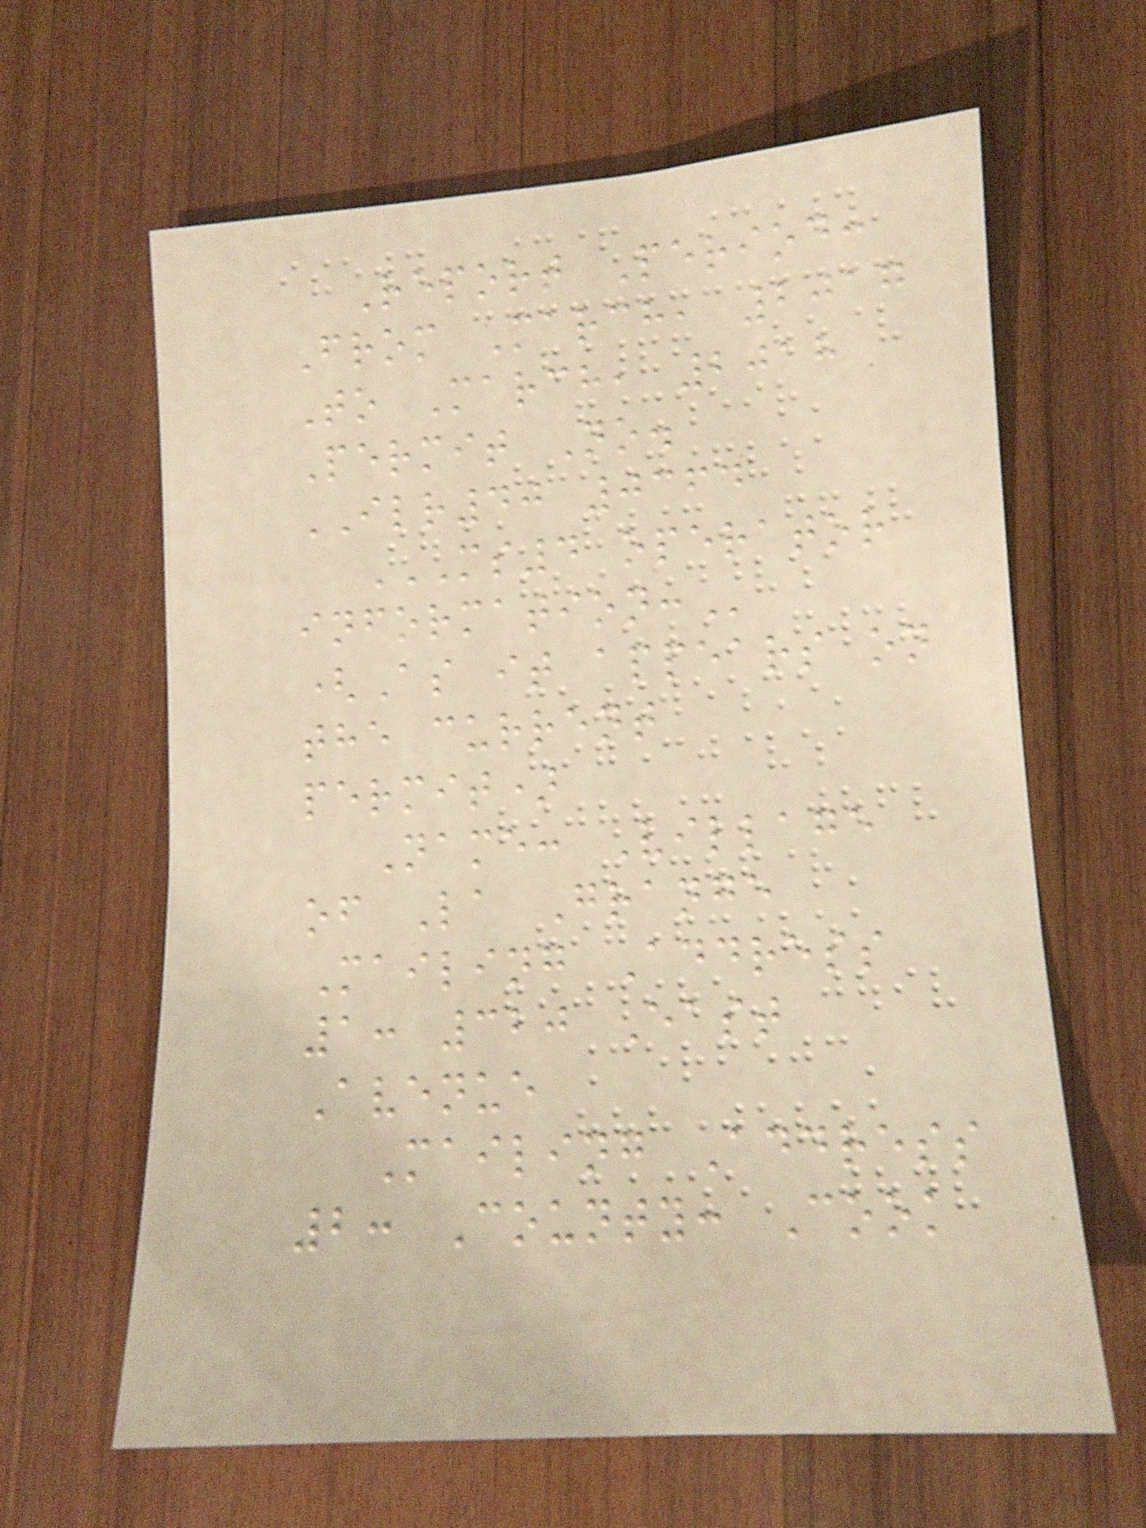Report Period:
From March, 2017
To March, 2018
Permit No.
ILR40 0364
MS4 OPERATOR
INFORMATION:
(As it appears on
the current
permit)
Name: Village
of La Grange
Mailing Address
1: 320 East
Avenue
Mailing Address
2: County: Cook
